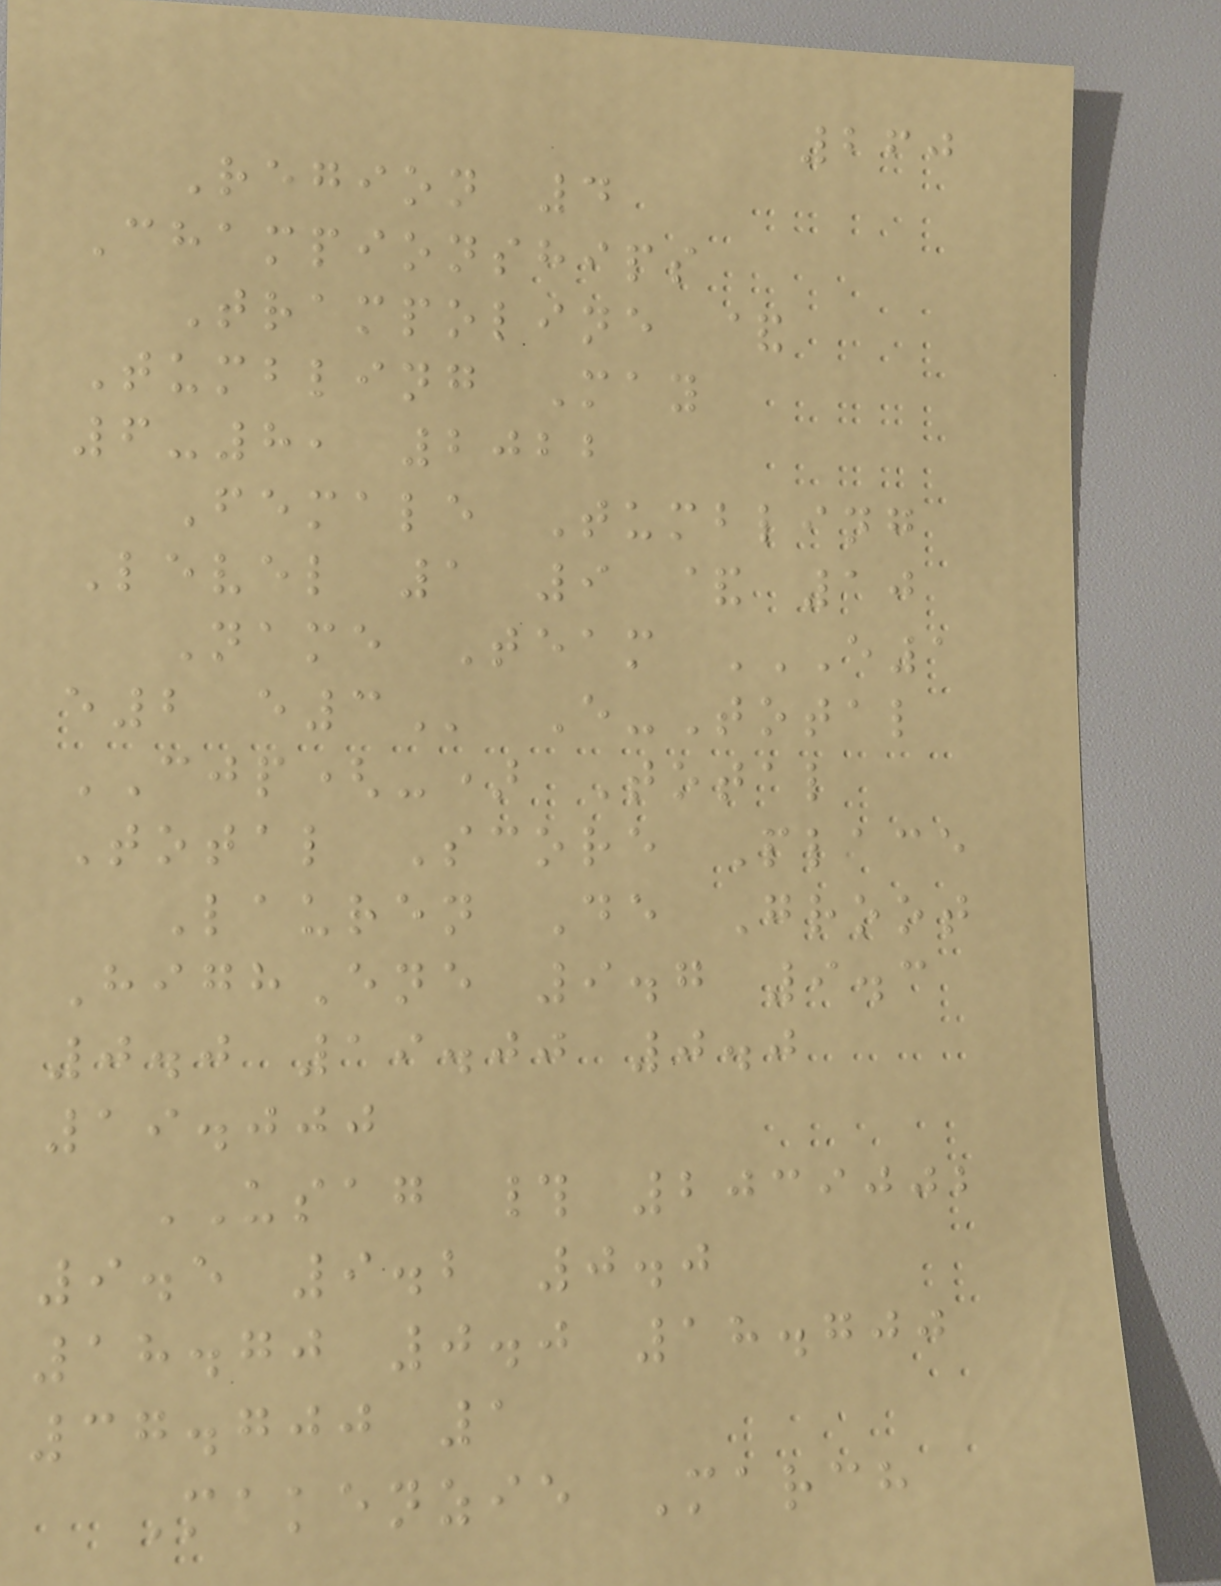260
Region 4
Championships
Trampoline &
Tumbling May
6-8, 2022
Female Tumbling
Level 1 9 & 10
Name Team E1
E2 E3 E-Total
CJP(-) Total
Total Score Place
Lauren De Groot
HighEne 9.7 9.3
0.0 19.00 0.0
19.000
USAG # 2039002
9.5 9.2 0.0
18.70 0.0 18.700
37.700 1
Makenzie March
